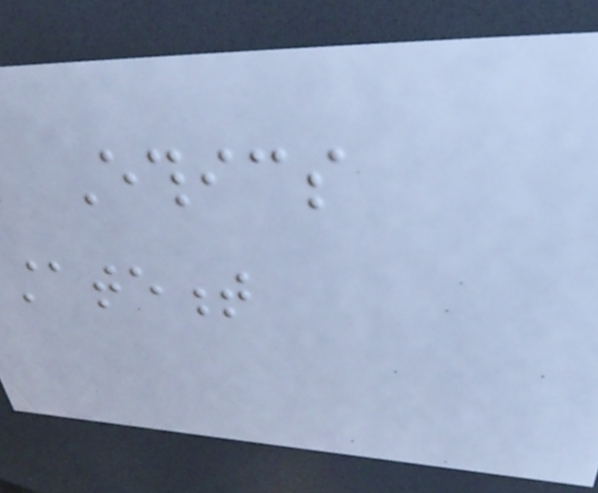Ethics
statement
